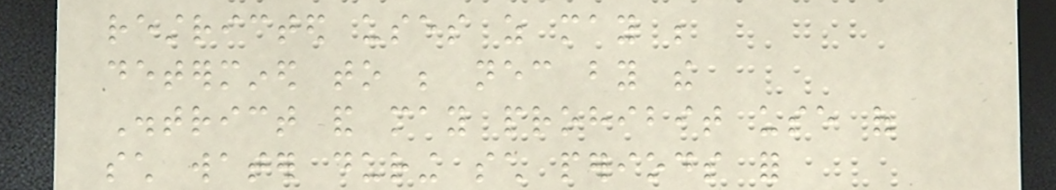restricted uses as may be
determined to be necessary by the
District and may prohibit use of
such water during such periods for
